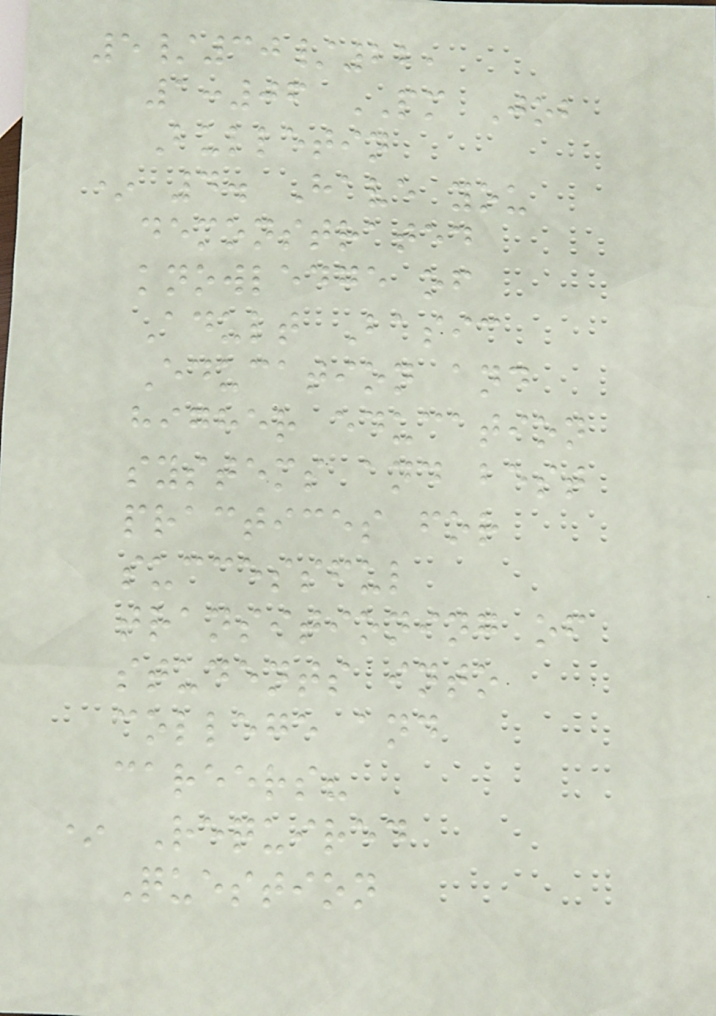5/30/22,
1:06 PM Job
Bulletin
* 4. Have you
demonstrated
knowledge of
Adult Basic
Education and
higher education
systems and best
practices for
successful
transitioning of
students into
college and
careers?
* Required
Question
